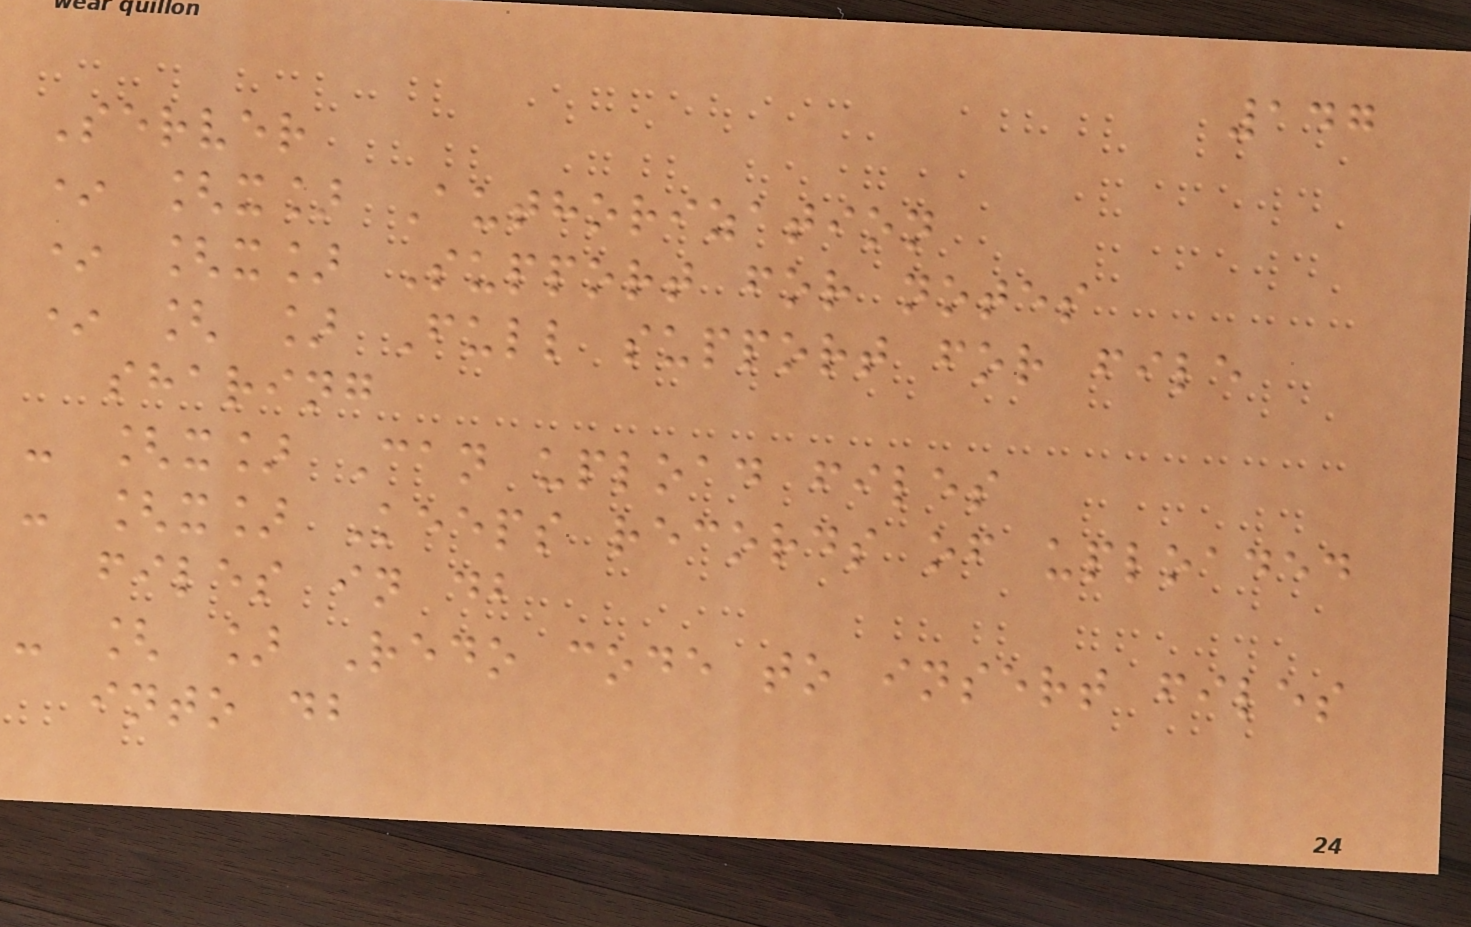147
Server
* [x] Authorization
* [x] Support for notes
* [ ] Full support for file
sharing
- [x] Can upload files
- [x] Keeps records of uploaded
files in db
- [ ] Redo code to insert files
into db
